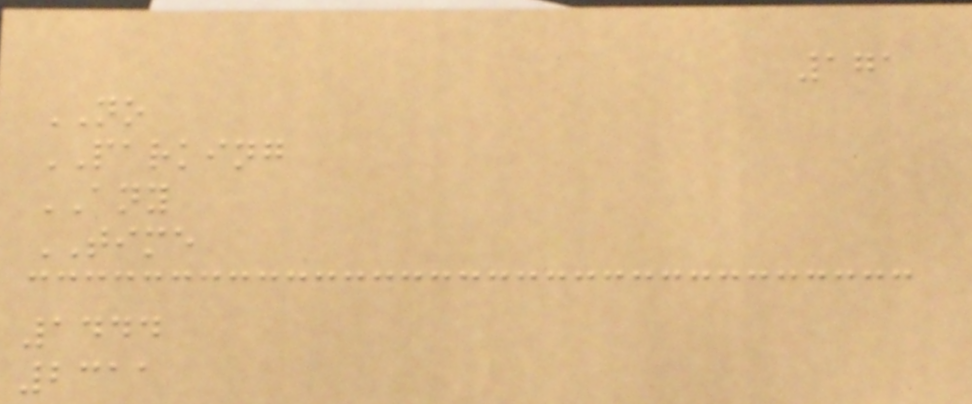171
NO
PARKING
ANY
TIME
1444
2311
